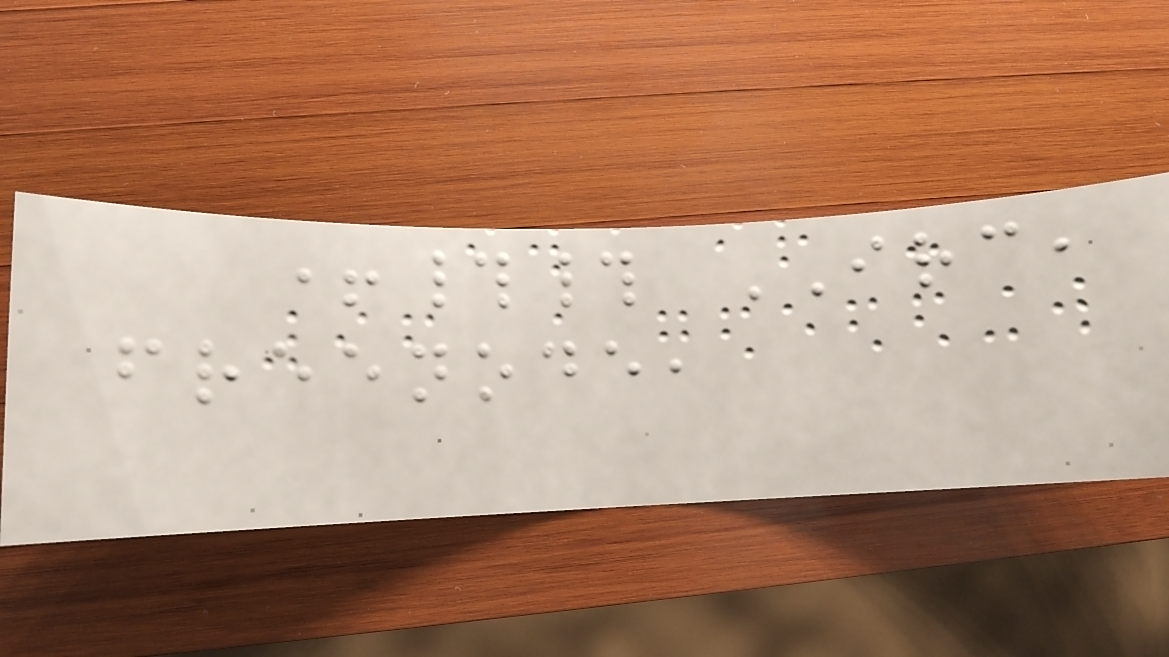+## IRC,
freenode,
